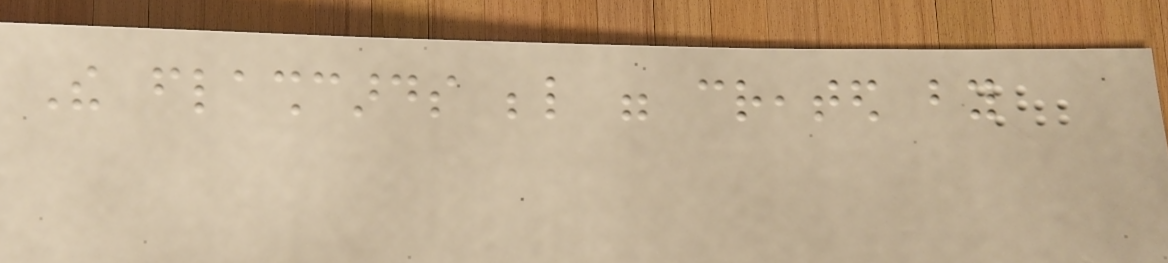The flashcards below were created by
